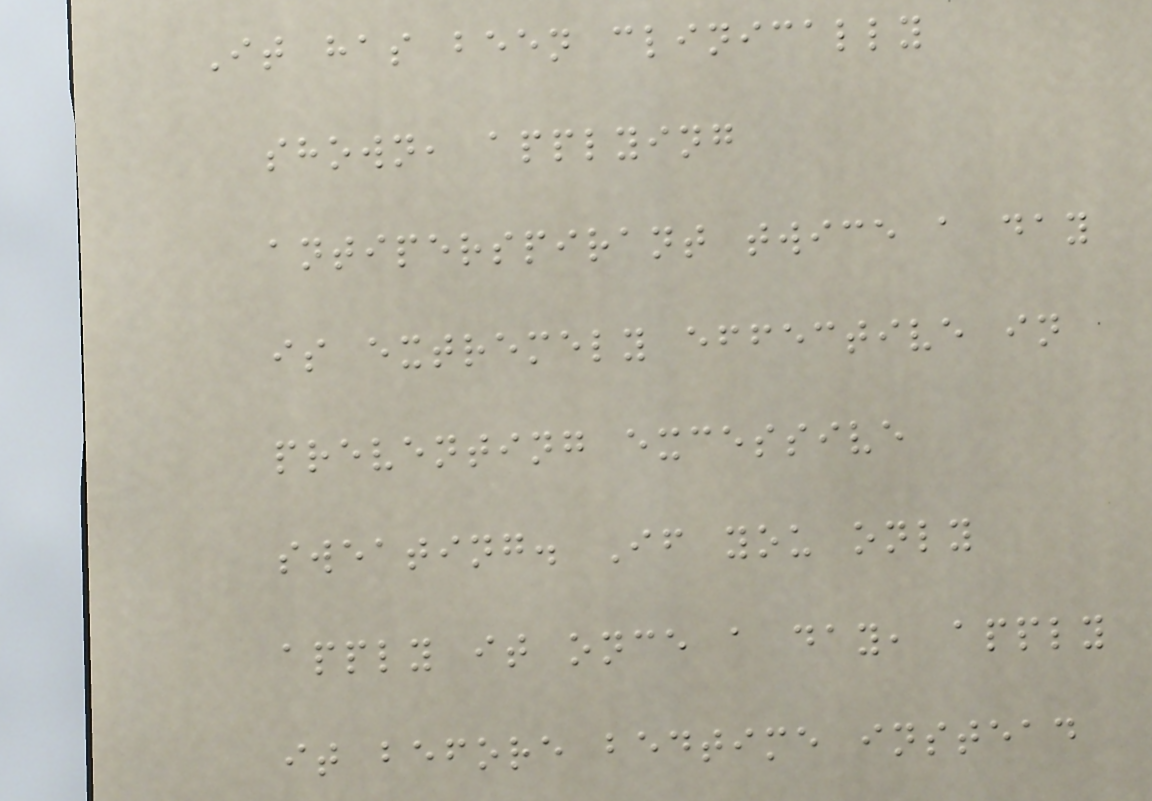It has been clinically
shown, applying
antiperspirant twice a day
is extremely effective in
preventing excessive
sweating. If you only
apply it once a day, apply
it before bedtime instead
